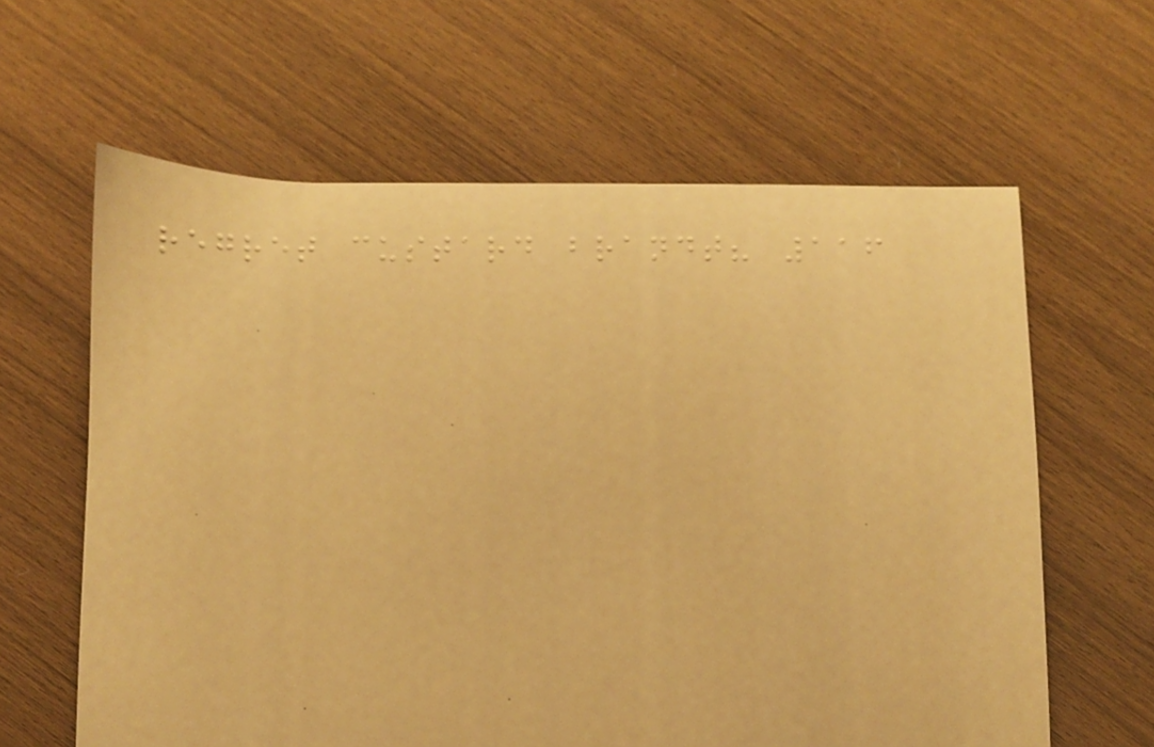regret custard brandt? 116
